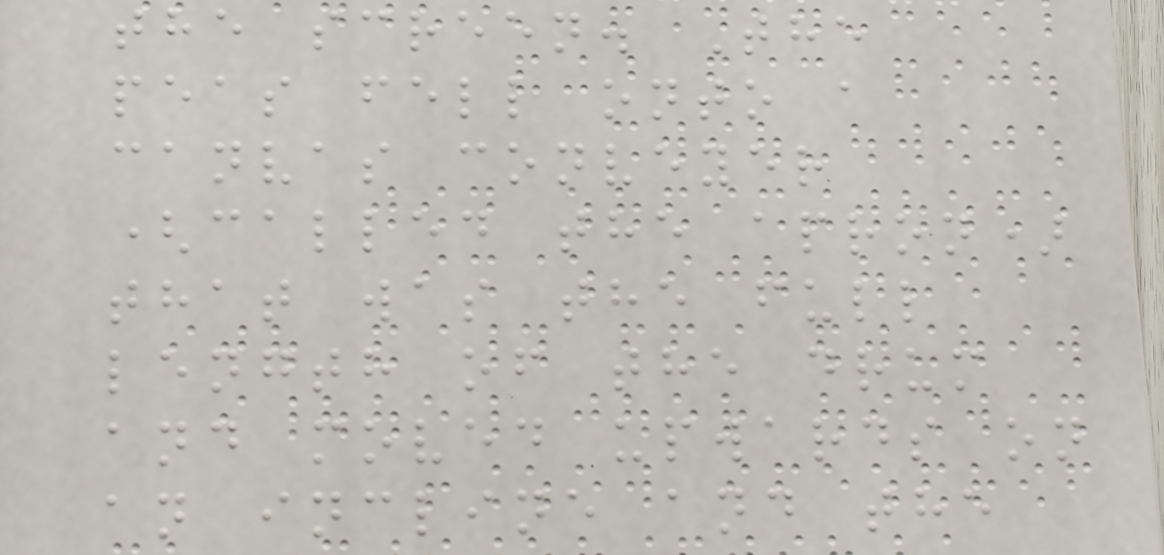the screen. The
peas fell onto a
canvas conveyer
(called the apron)
that was the full
length of the drum
and moved upwards on
an incline and the
